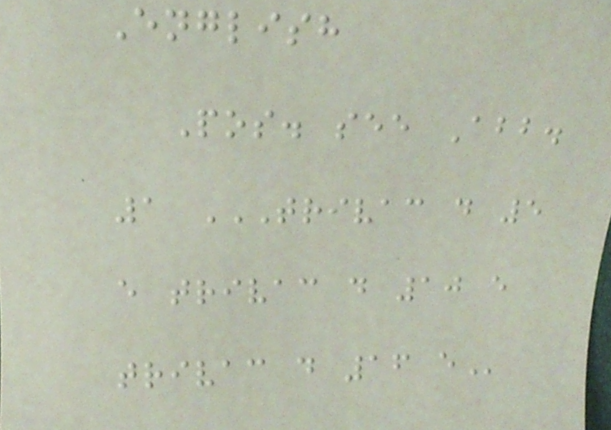English
Pos. see Abb.
1 TRIVAC D 5
E TRIVAC D 10 E
TRIVAC D 16 E
